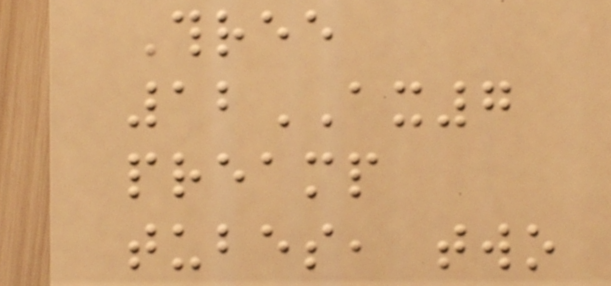Three
12AX7
preamp
tubes, two
